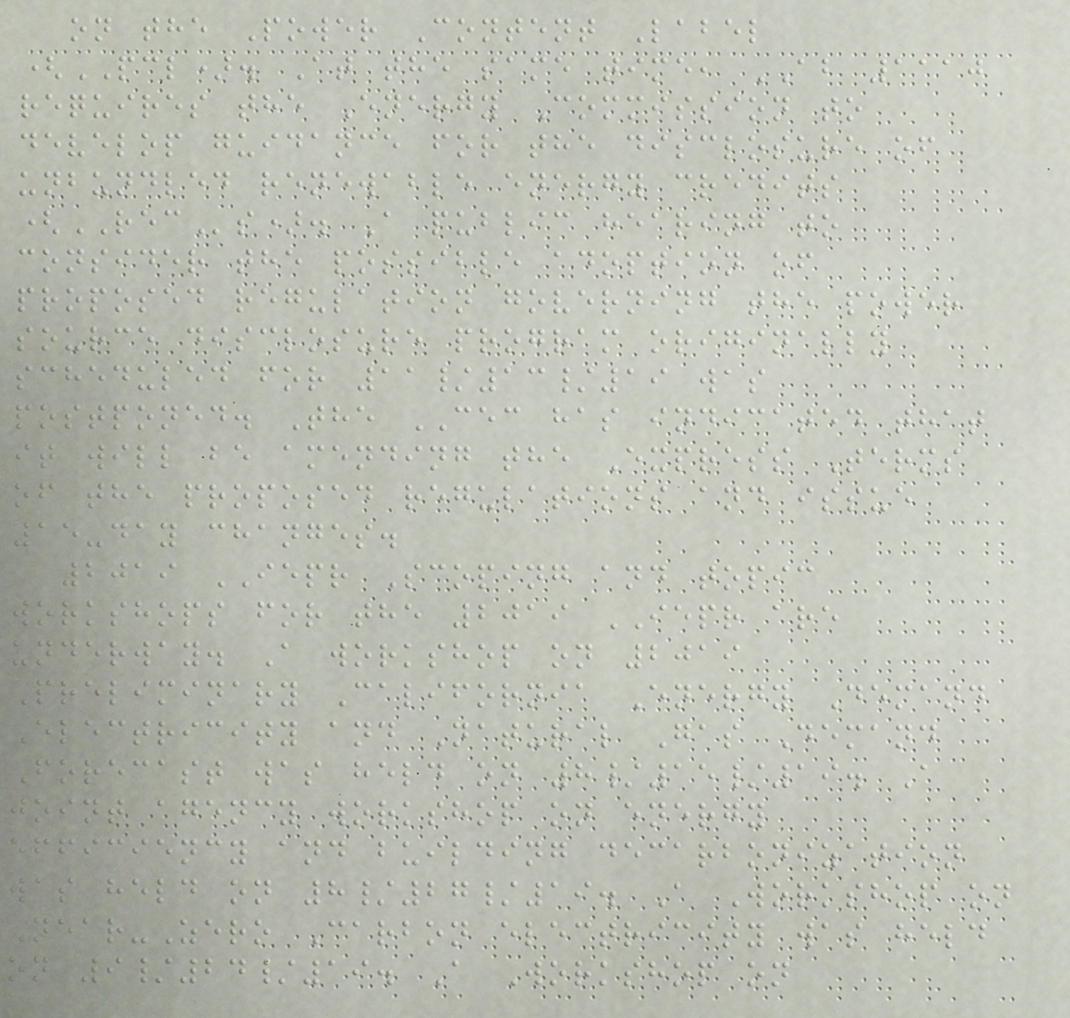on the Power Content Label
(PCL). At the same time, AB 1110
requires the Energy Commission to
develop guidance for the disclosure of
unbundled renewable energy credits
(RECs). A public hearing to
consider the possible adoption of
proposed regulation governing the power
source disclosure program originally
scheduled for 11/13/19 was
postponed. The CEC has indicated that
it will be amending the Express Terms
of the proposed regulations and issue
15-day changes.
2019 IEPR Scoping and topic
workshops for the 2019 IEPR are
underway. A workshop on 2019
Preliminary California Energy Demand
Electricity and Natural Gas Demand
Forecast was held on 8/15/19. A
joint agency workshop on energy
efficiency and building decarbonization
was held on 8/27/19. A Workshop on
Near-Zero Carbon electricity was held
on 9/24/19. A Workshop on
